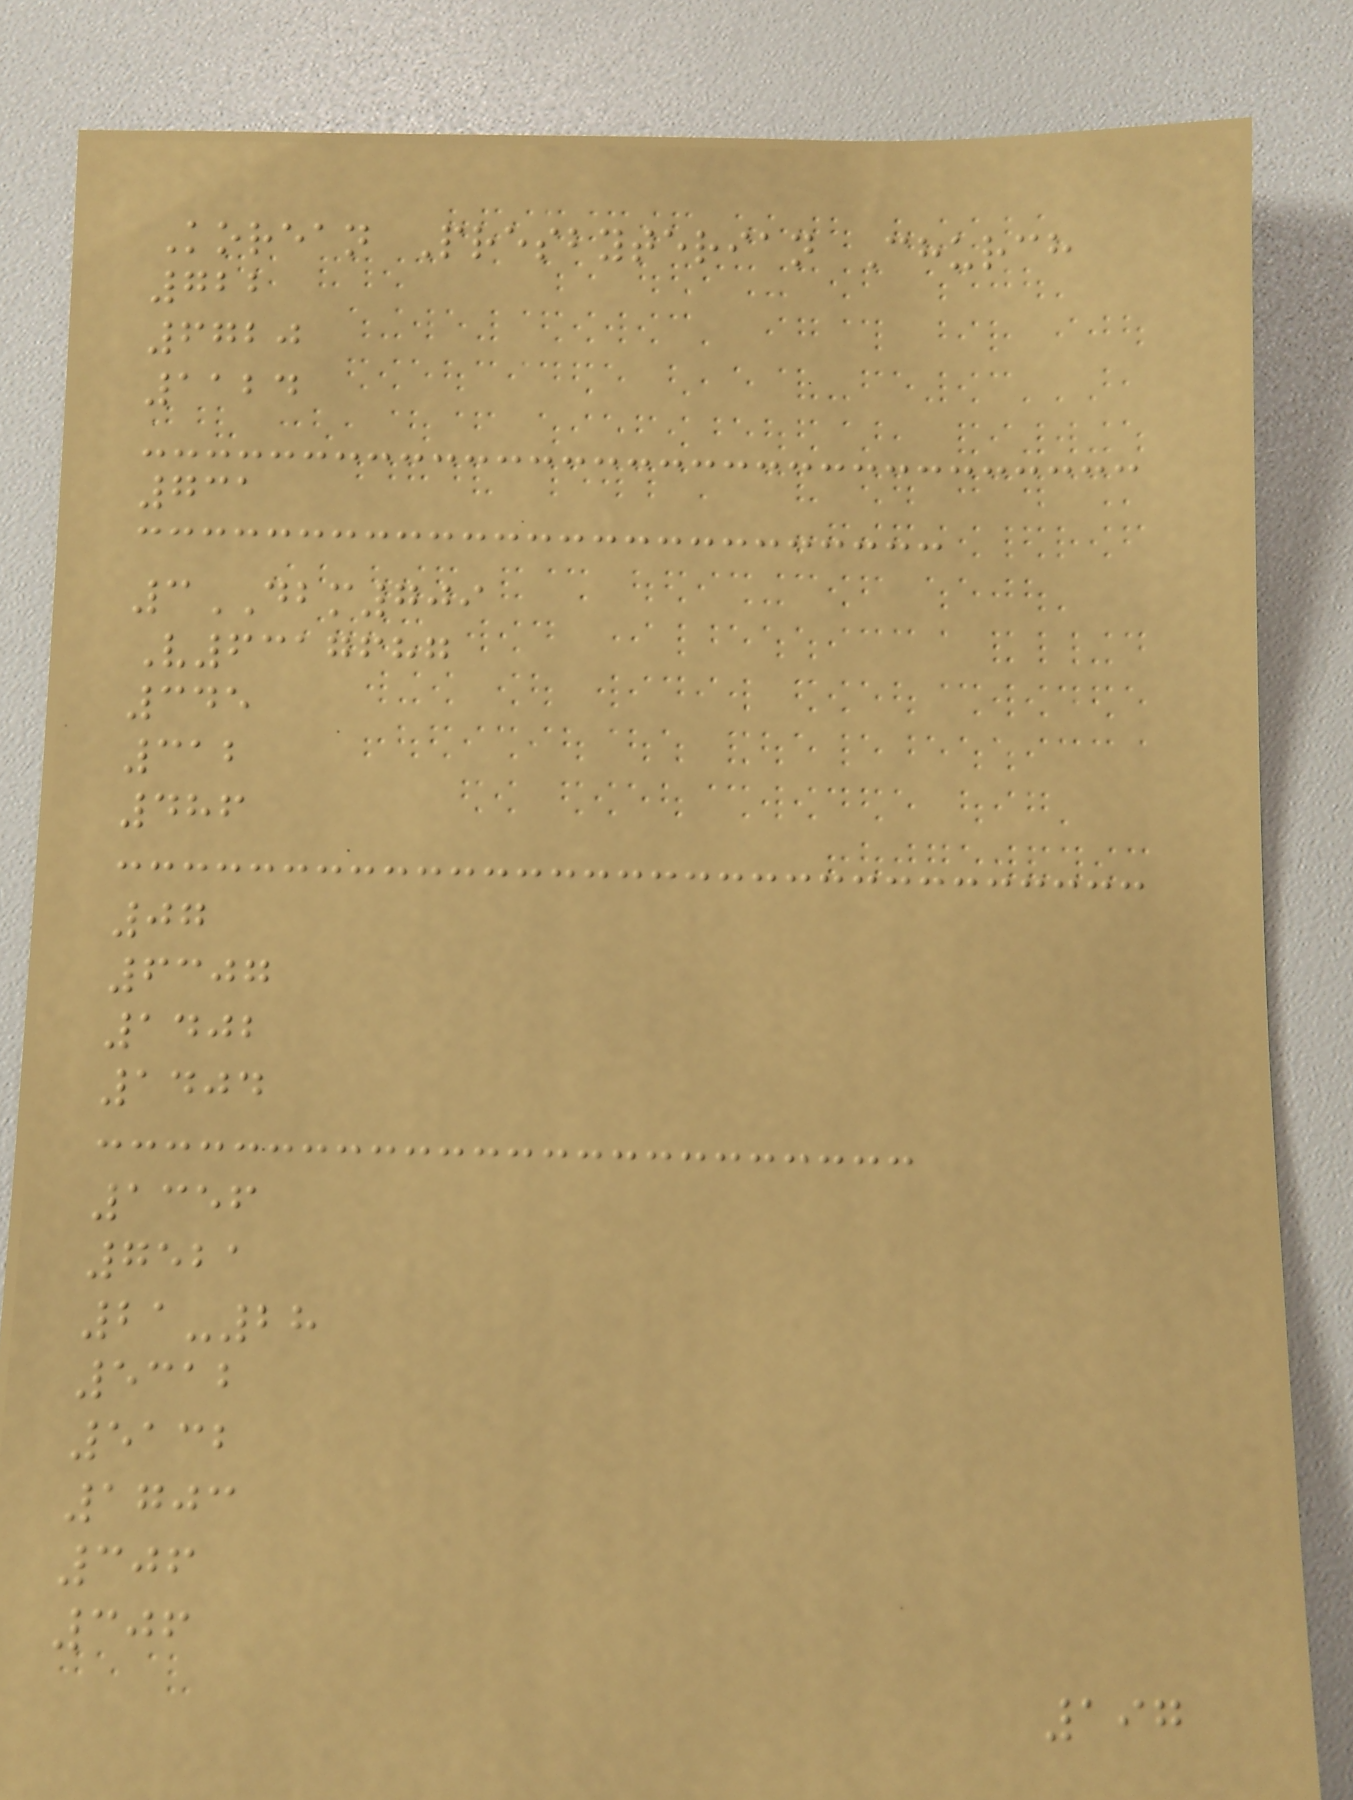Korean Presbyterian Church
722
6720
1124
731
3DBM709
V6317687
345
312
486
07
6307
1402
1404
1356
7521
21-28
5312
5132
1703
306
306
197
